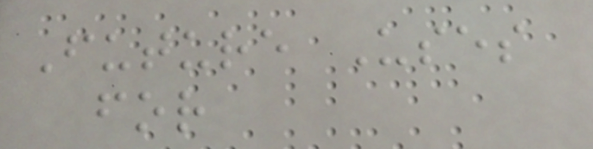Future Uses
for
